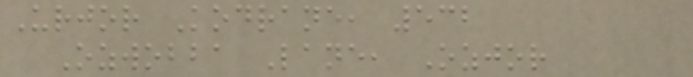Urjor Kodrane, 532
Ozwobba Lane, Ozjor
